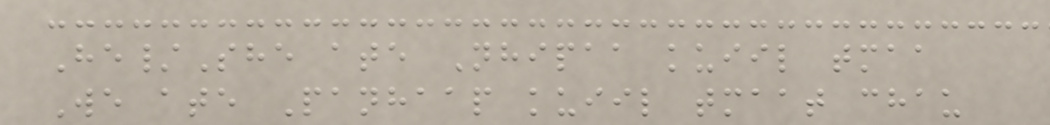He/She ate Nhipaa kuiil tmaa
We ate Panhaap kuiil tmaat chau
